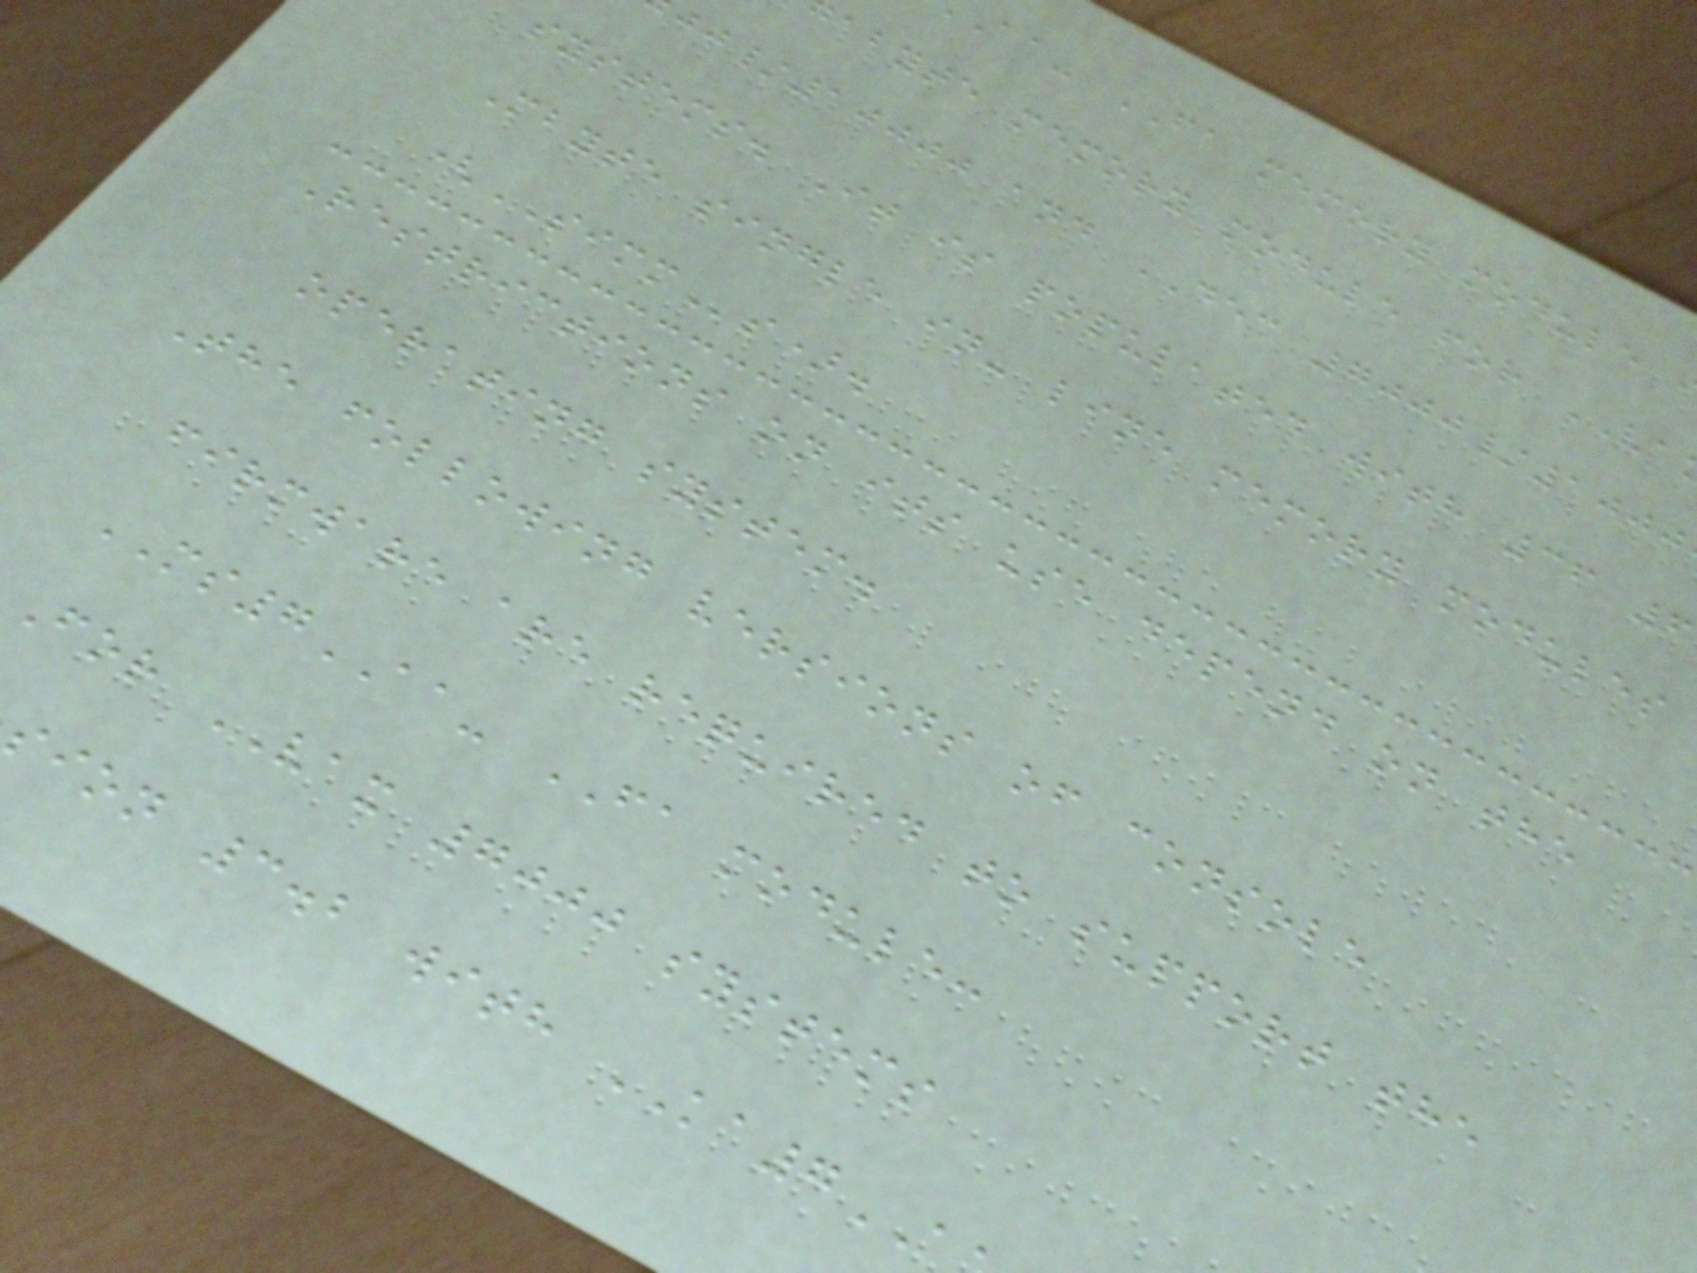aa- FA memory module
abyte memory module for VA
/10000 and DEC 7000/1000
systems. It is populated with 36 6
Mbyte single in- line memory modules
(SIMMs).
Restrictions on its use depend on the
operating system.
The following versions of console
firmware are required to support the
MS7AA- FA module:
For VAX 7000 systems
sion 3.2 with KA7
